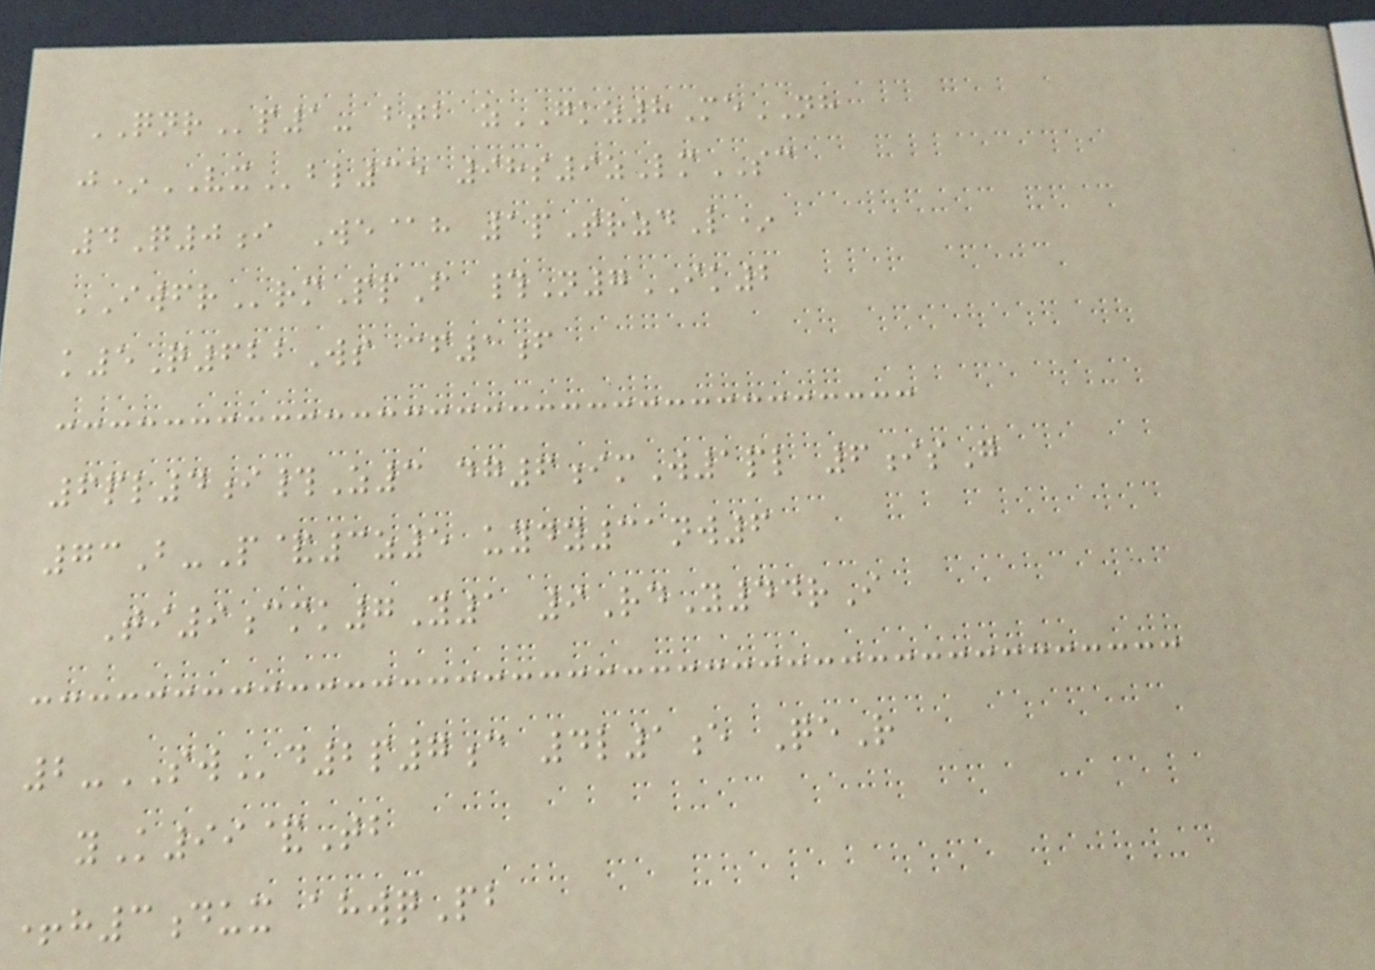QNRp1- btb zGKZ8MeNH
j*VXbl35 98s9zLmSC
4Q0i We@h 1pTrzdL*
IWFRrmPpF #N7IK2
k5Q622Ws cf1f
6pl4i#Z3 dg6imW1pl 6isG
73B-P&3z5 uydy31nw6
Ti9cmk7Y1 9RdY44rI
2-SWd2p7c 4l1e QeR
yK99&Tb
+h3dux ahwqPb
